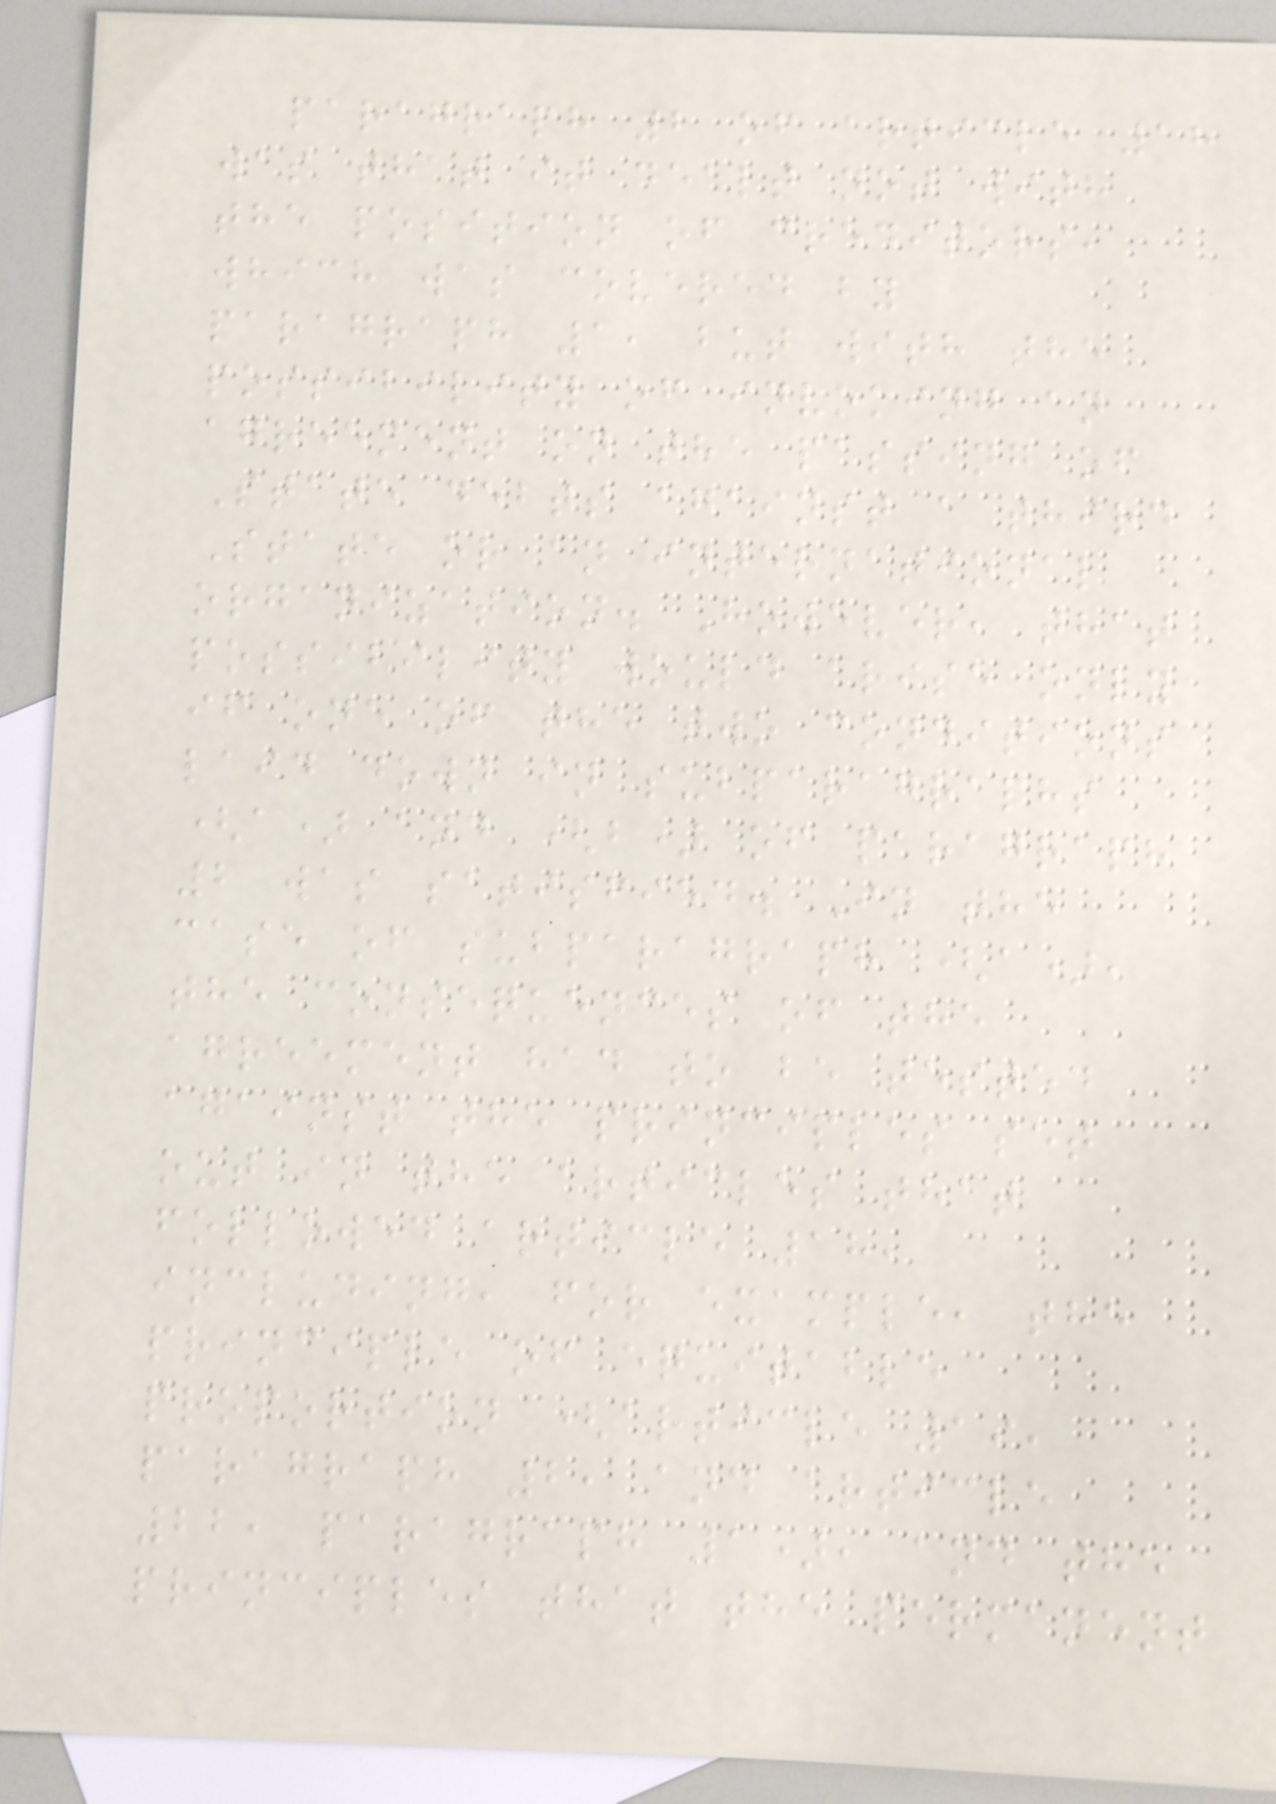paragraph 2 of article 18
was that it dealt not with
the position of creditors,
which was covered by
paragraph 1, but with the
possibility of invoking an
agreement on the passing of
State debts against a third
State or an international
organization. However, that
possibility would arise only
if one of the two conditions
laid down in subparagraphs
(a) and (b) of paragraph
2 was satisfied. In the
case of subparagraph (a),
the consequences of the
agreement had to be tested
against the principles set
out in the articles that
followed article 18,
including, for example, the
principle of equitable
proportion (article 19,
paragraph 2, and article
22, paragraph 1), and the
principles that the permanent
